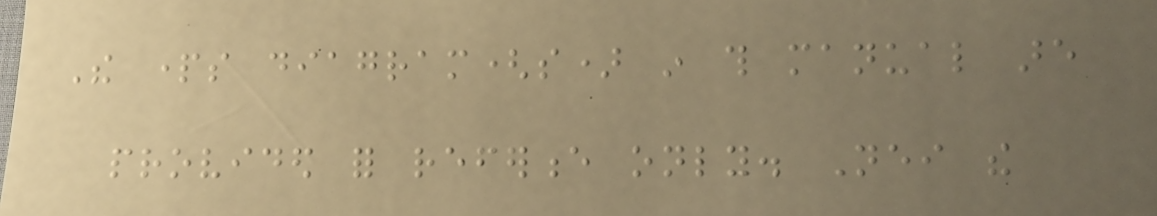The parts diagram(s) in this manual are
provided for reference only. Neither the
